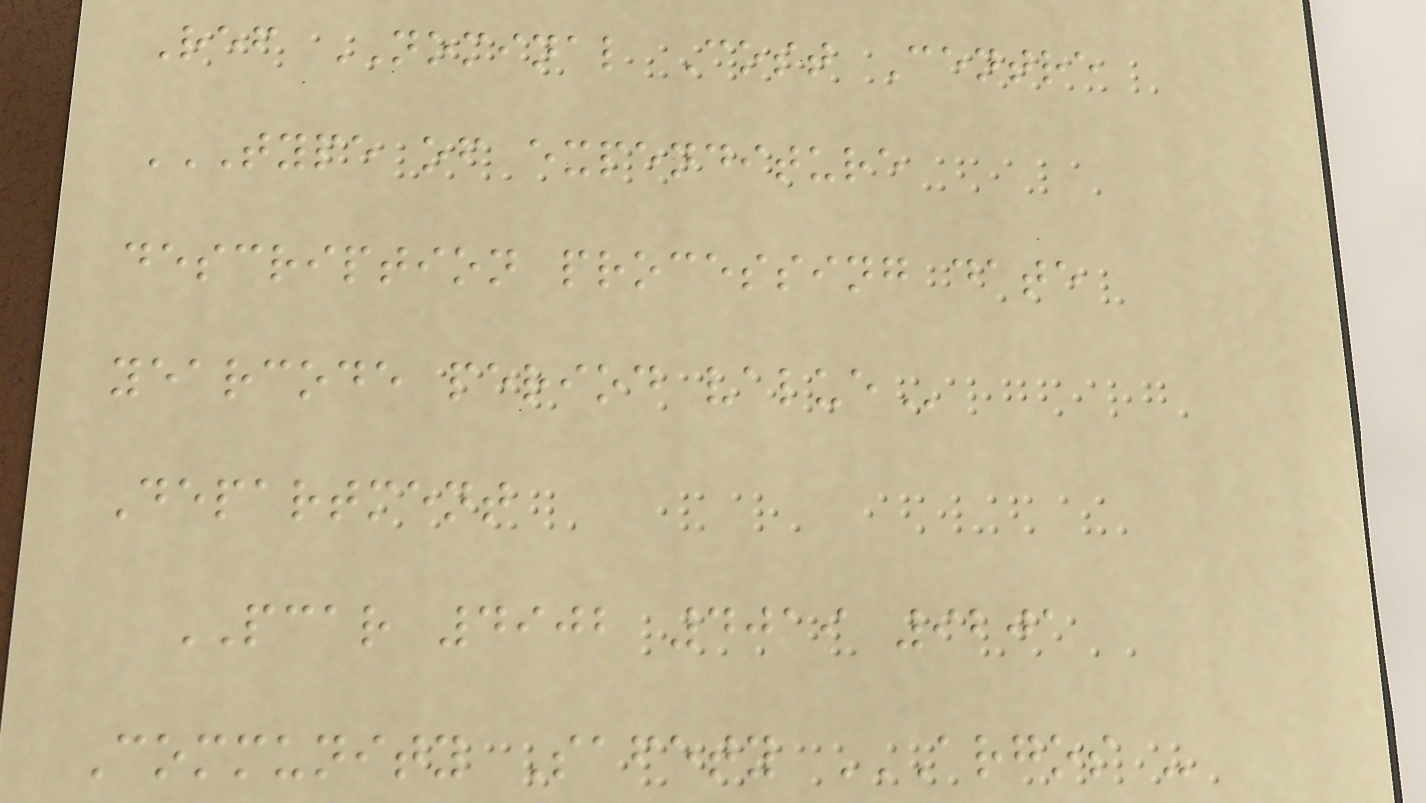Ref NOMINAL Cost Centre
TYPE OF EXPENDITURE
DESCRIPTION PROCESSING DATE
YEARCODE PERIOD VALUE
Department
PCAR 4902 4019 9201
Community Safety ARGOS -
